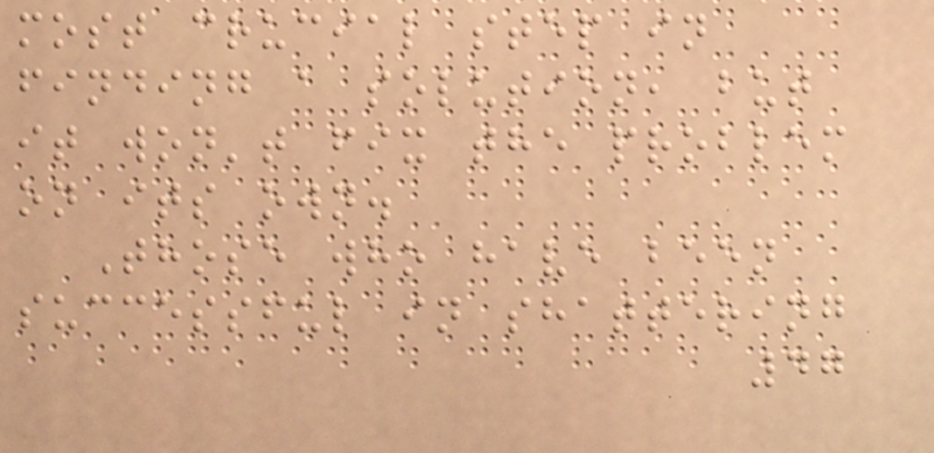most crucial step in
finding a solution, but
it won't fix the problem
on its own.
Those who have been
successful in shattering
47
